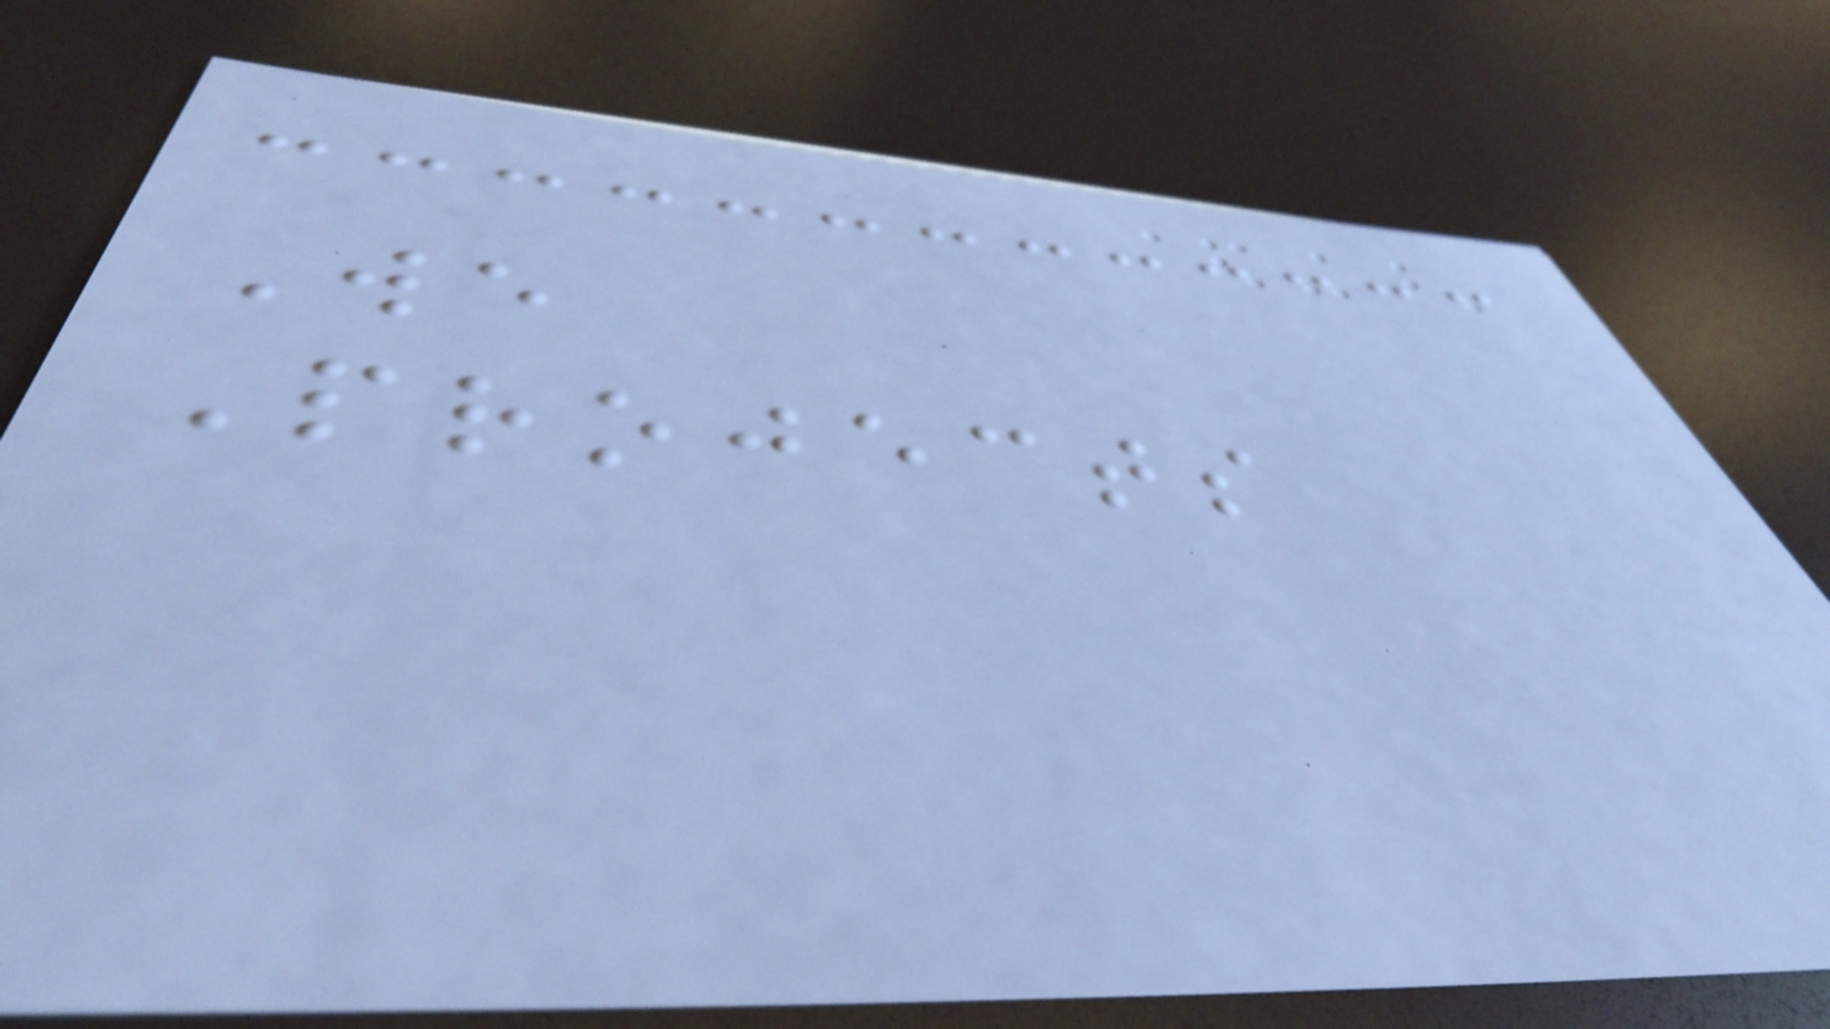We
Projects
